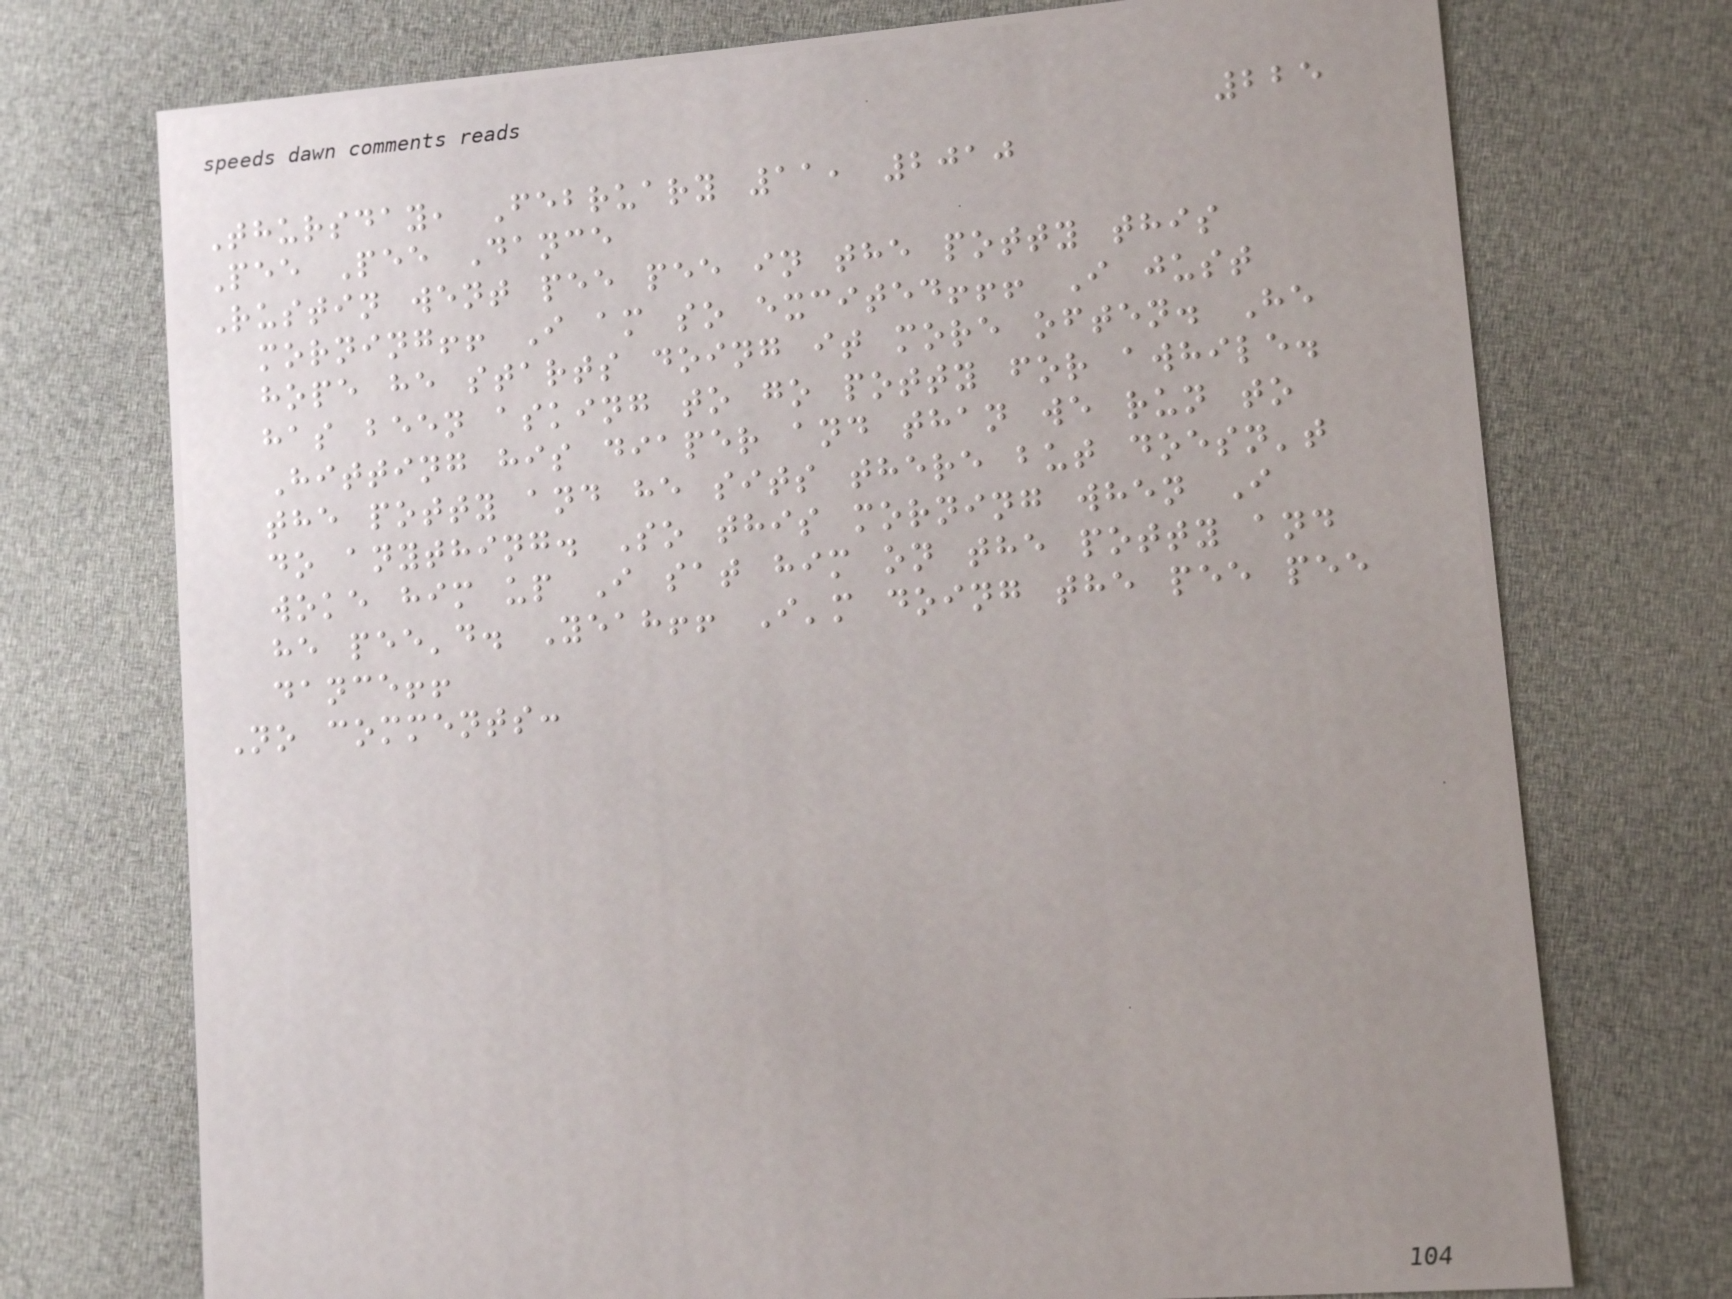225
Thursday, February 11, 2010
Pee Pee Dance
Rustin went pee pee in the potty this
morning!! I am so excited!!! I just
hope he starts doing it more often. He
has been asking to go potty for awhile.
Hitting his diaper and than we run to
the potty and he sits there but doesn't
do anything. So this morning when I
woke him up I sat him on the potty and
he pee'd. Yeah!! I'm doing the pee pee
dance!!
No comments:
